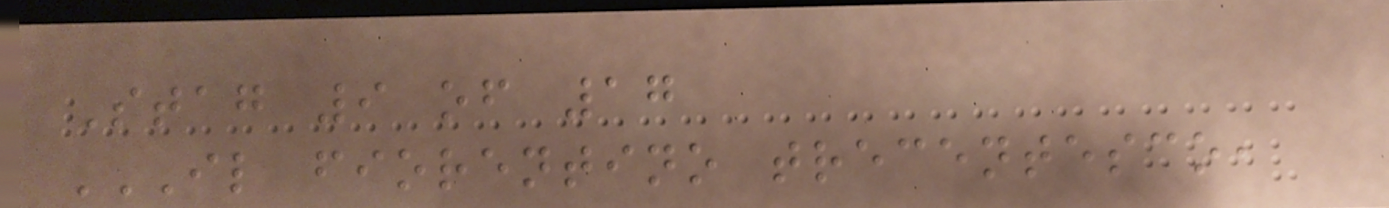Stag 9 of 17
IL FIORENTINO TRECENTESCO,
